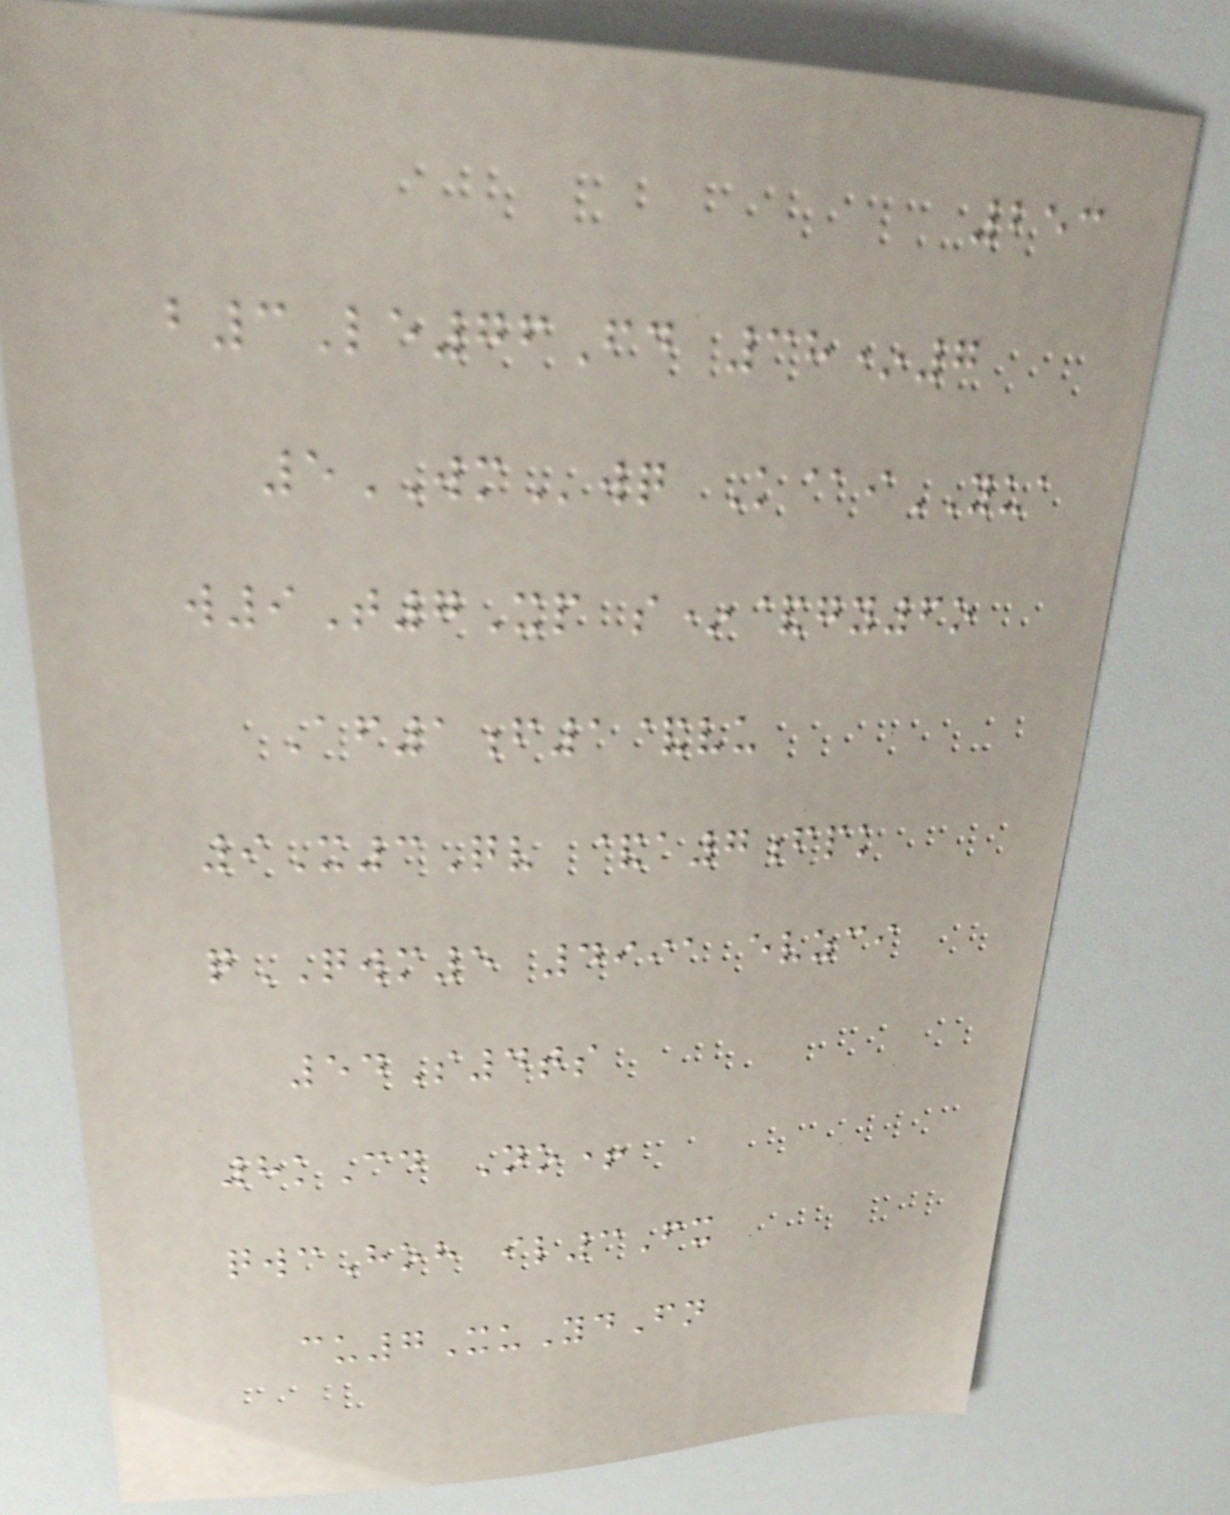253
b3Le76Fd 38*7
5WMwq K@iYUA
w9T7Xp s*&gy6o
Af1f1&vu
9X3Qv &a7fpk
qQWM5 4991 evzci
54S4ts
8kCd No+
qwcHoh il3Fx
cu7XuYdFn
